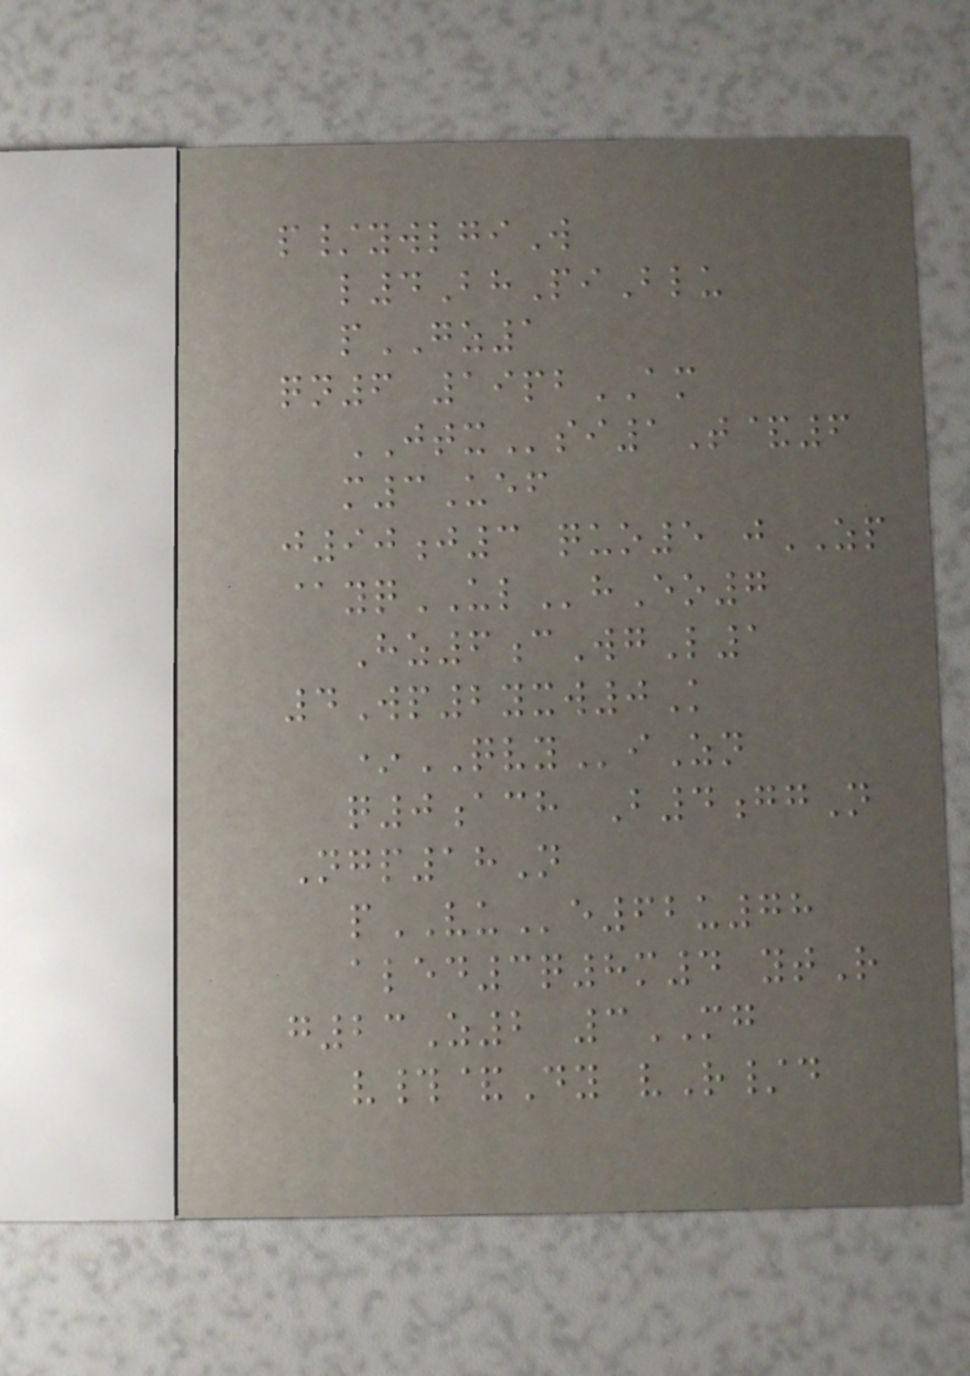p/ywlgiW
l4BhPiBlu
pGZ1
qn6 19pbAM
JTXsi1T&6
m3Uef
j90j3 quo5 jZP
@yqULhEo7
Hz6cWgL1
4Wp2yxw0K
*QVYiZn
q0ach B4ggN
Ngp18N
pVUe62u78
aled3q8m4 ytR
g23Z2 3MG
v#&Dy vR/d
